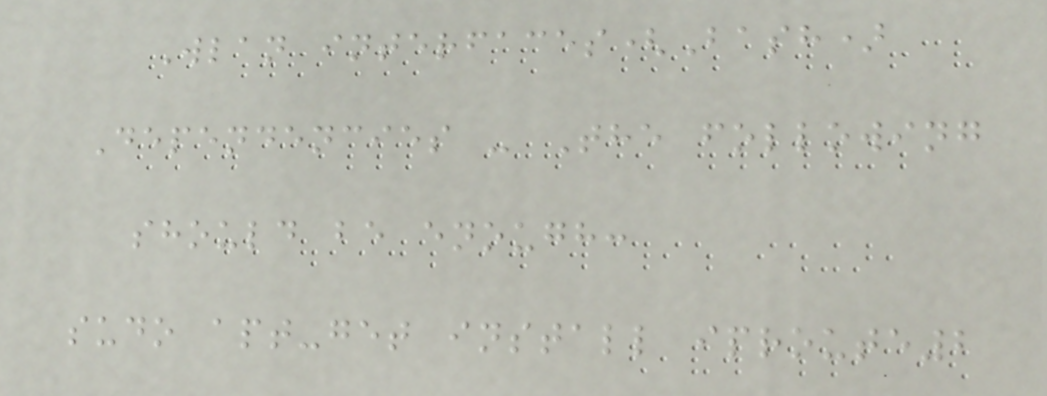Wlan interfaces(Bash)
Dependencies - The following
should be enough:
sudo apt-get install iproute2
